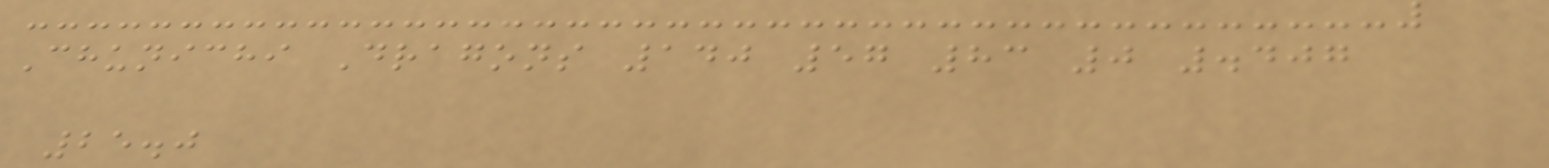Chunichi Dragons 140 57 83 0 .407
25.0
